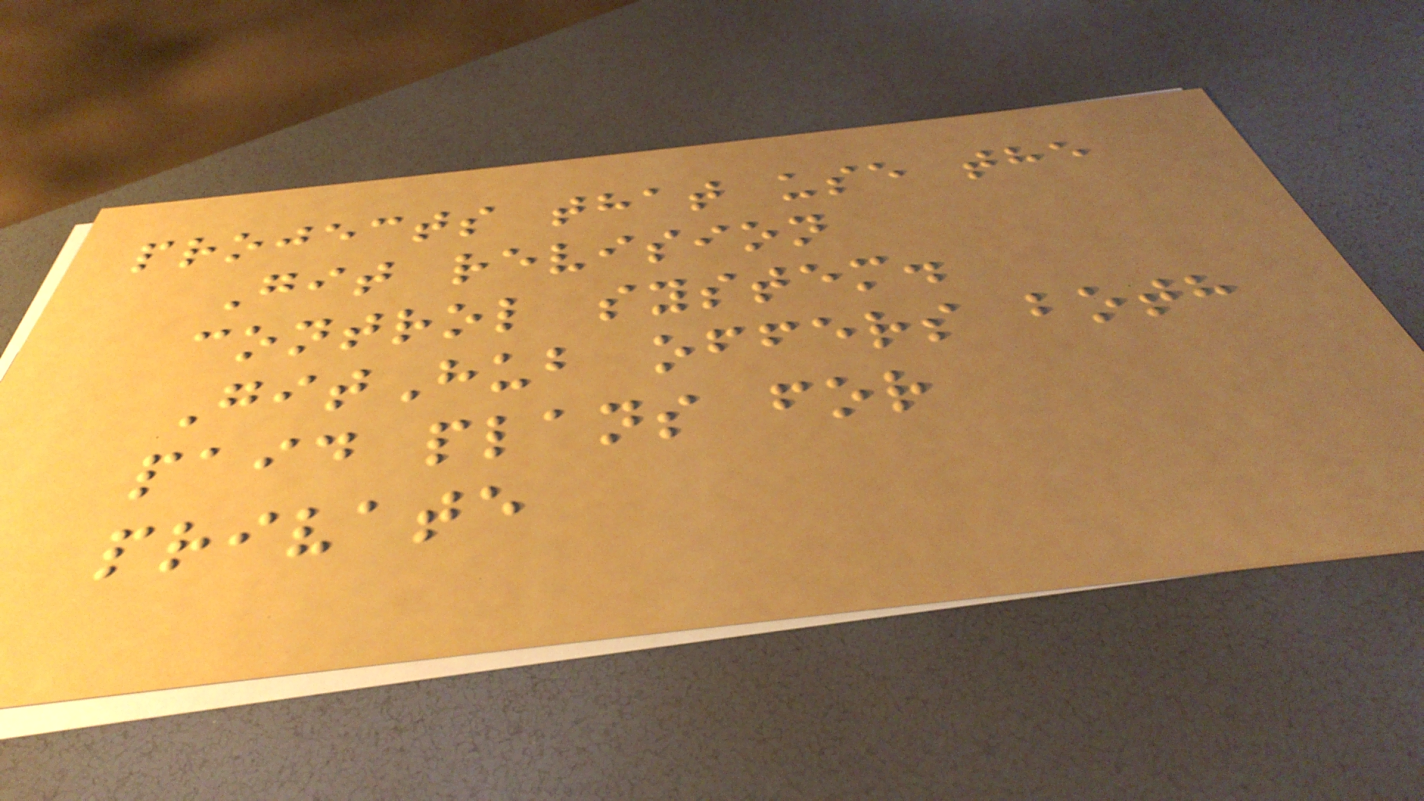projects that use the
Git revision
control system.
GitHub offers both
paid plans for
private
